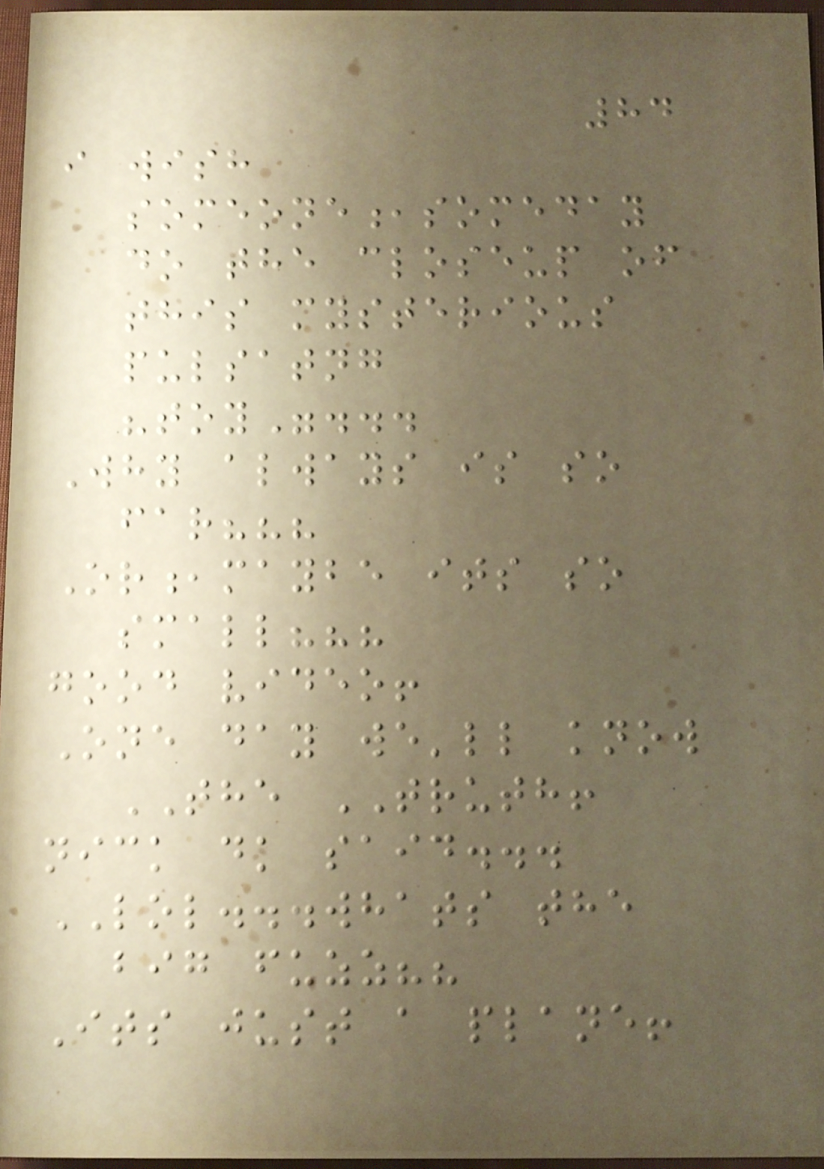84
i wish
someone,someday
do the closeup of
this mysterious
pulsatng
"toy"...
Why always is so
far???
Or,maybe its so
small???
good video!
One day we'll know
THE TRUTH!
nick dk said...
LOL...whats the
big fuzz??
Its just a plane!
